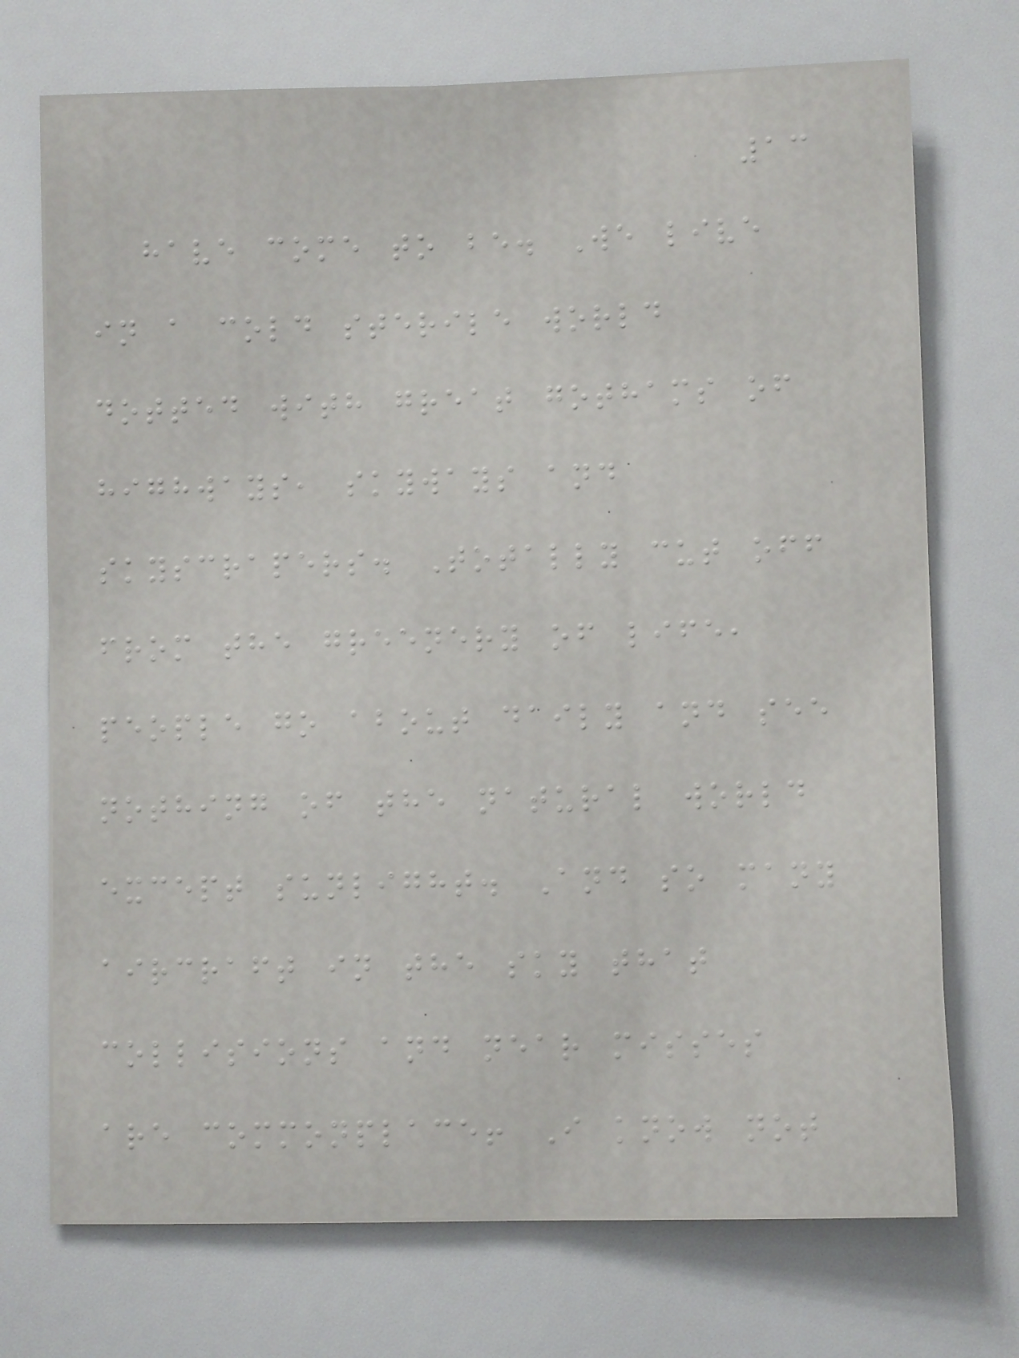13
have come to be. We live
in a cold sterile world
dotted with great gothams of
highways, skyways and
skyscrapers. Totally cut off
from the greenery of life,
people go about daily and see
nothing of the natural world
except sunlight. And so many
aircraft in the sky that
collisions and near misses
are commonplace! I know not
